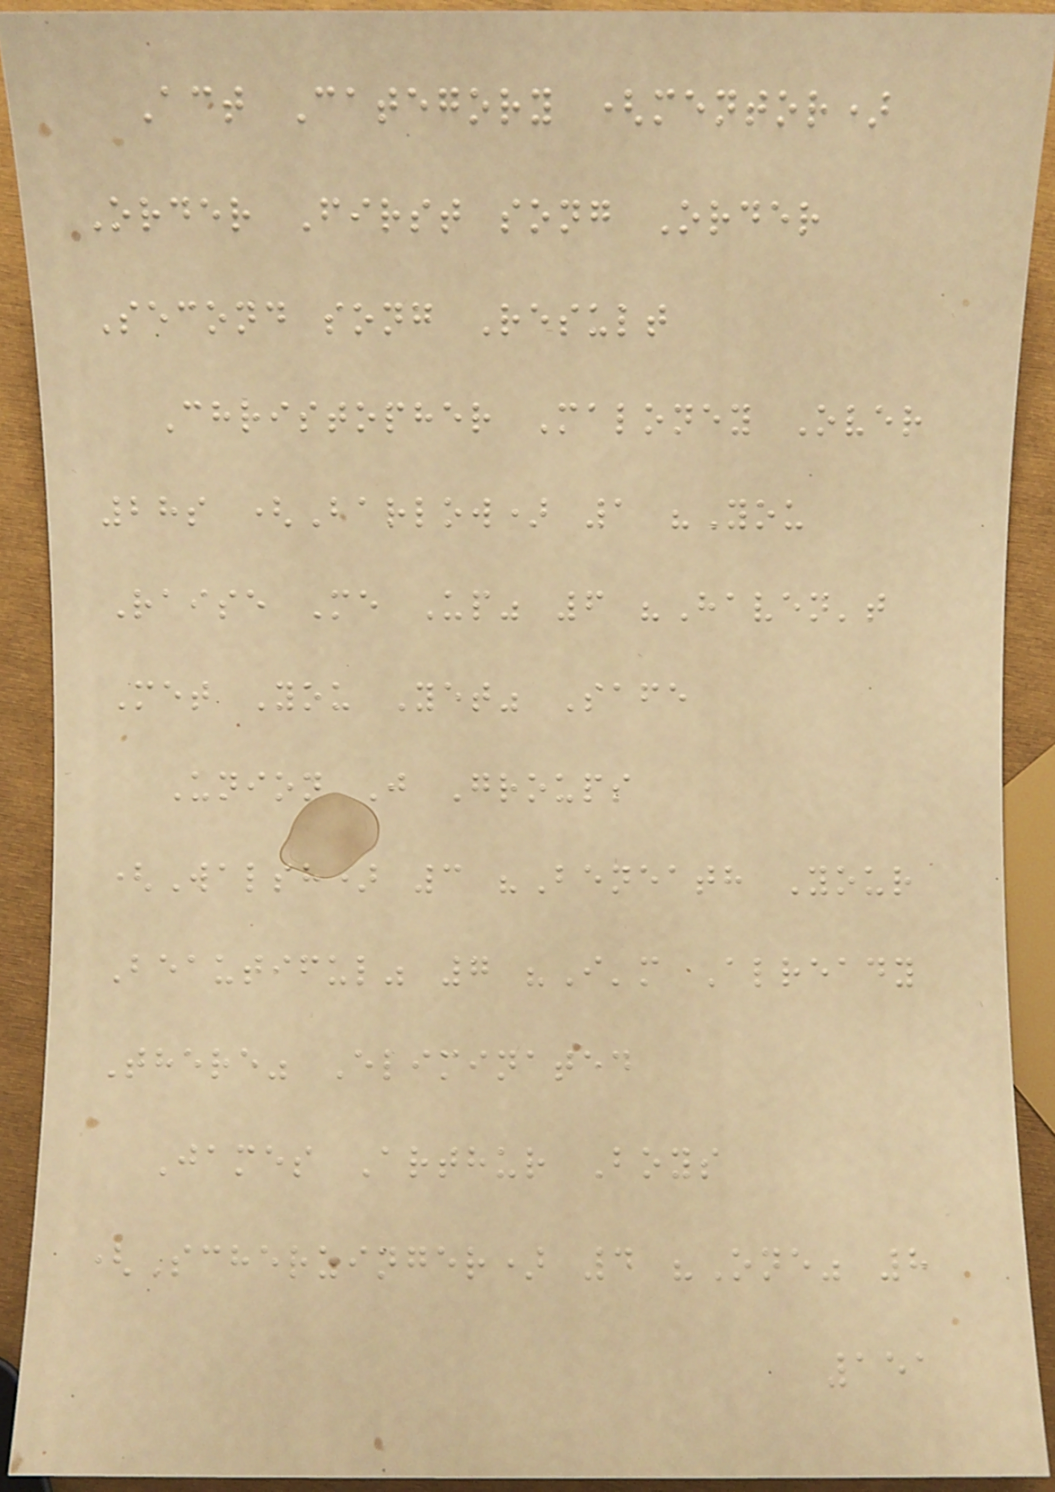Act Category (mentor)
Order First song Order
Second song Result
Christopher Maloney Over
28s (Barlow) 1 "You
Raise Me Up" 6 "Haven't
Met You Yet" Safe
Union J Groups
(Walsh) 3 "Beneath Your
Beautiful" 7 "I'm Already
There" Eliminated
James Arthur Boys
(Scherzinger) 4 "One" 8
151
